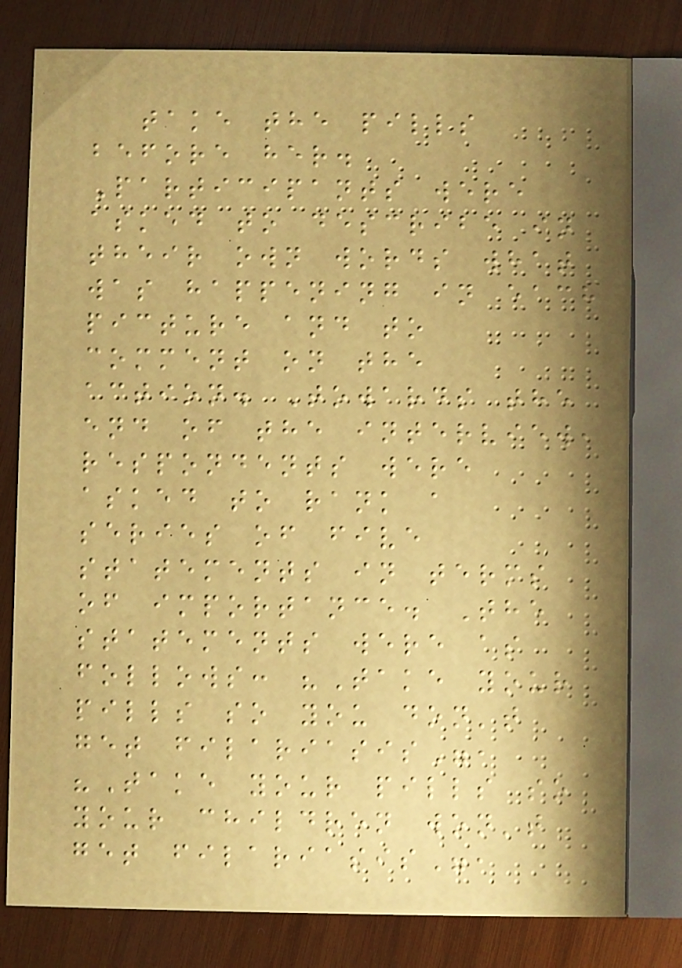take the pills
before her.
Participants were
asked to describe in
their own words what
was happening in each
picture and to
comment on the
action. Towards the
end of the interview,
respondents were
asked to rank a
series of five
statements in terms
of importance. The
statements were as
follows: "Take your
pills so you don't
get filariasis",
"Take your pills so
your children won't
get filariasis",
